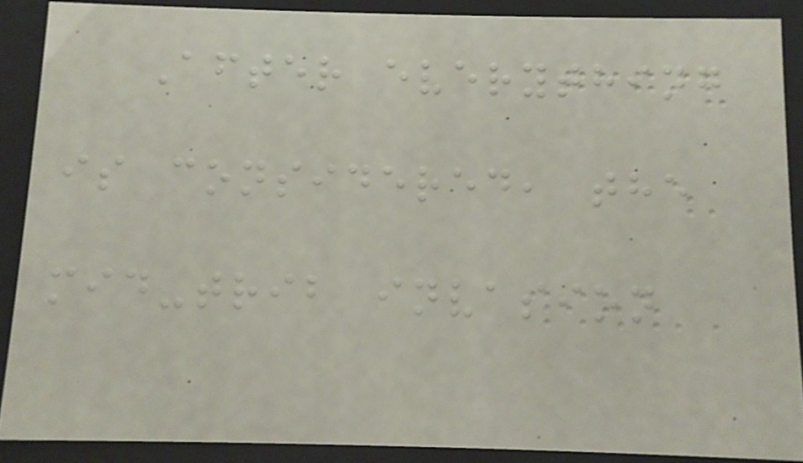After everything
is considered, the
mid-trib invasion
